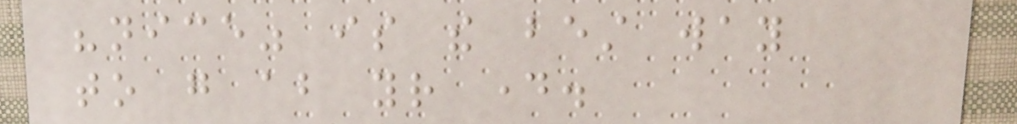"nice" is the best way
to go about your day.
